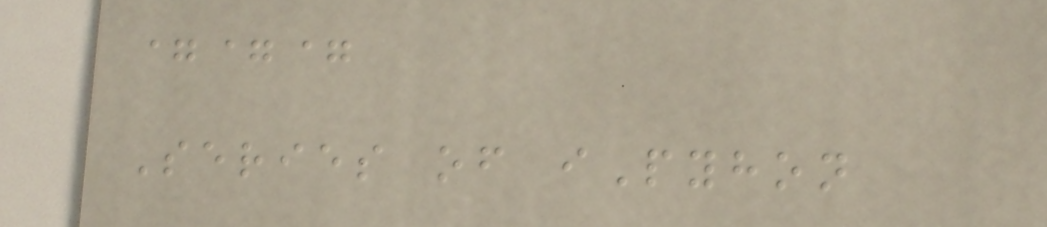===
Series of iPyhon
